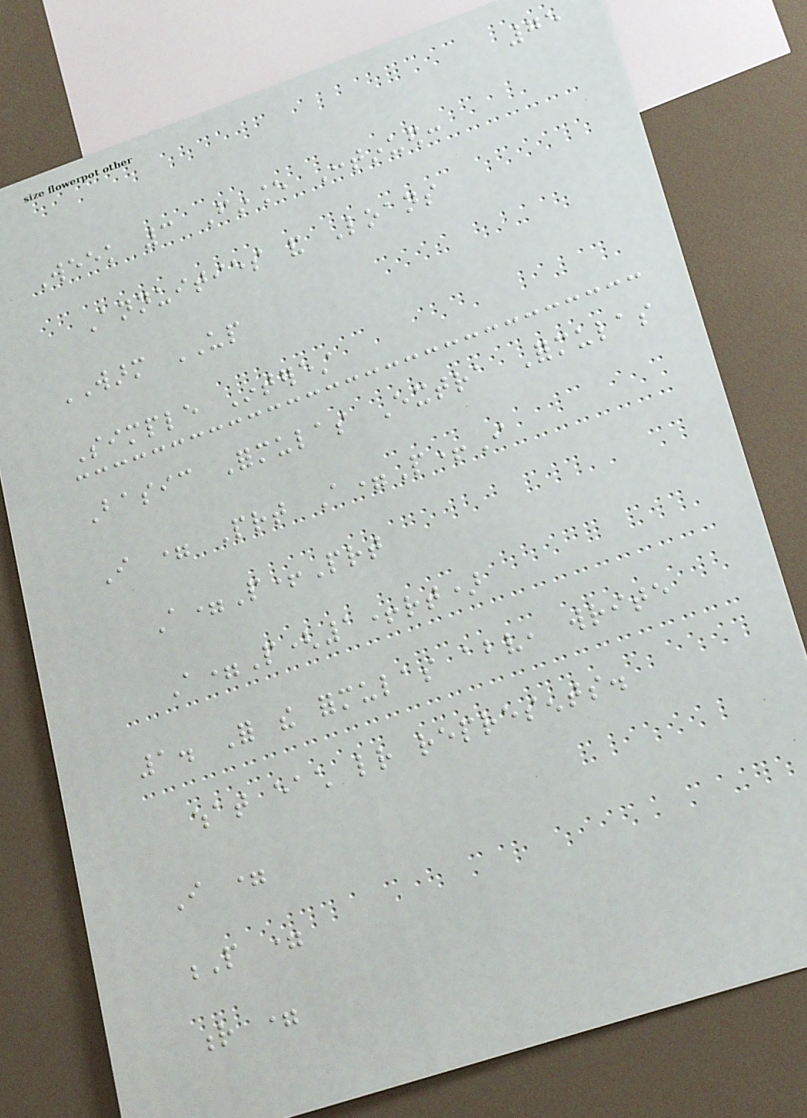75
Week 3 Finance Continued:
Annuities and Loans
WARM UP
Simple Interest
Basic Formulas Extra Formulas
I = Prt A=P+I
A=P+Prt
A=P(1+rt)
1. For the formulas above, write
what each letter represents.
I =
P =
r =
